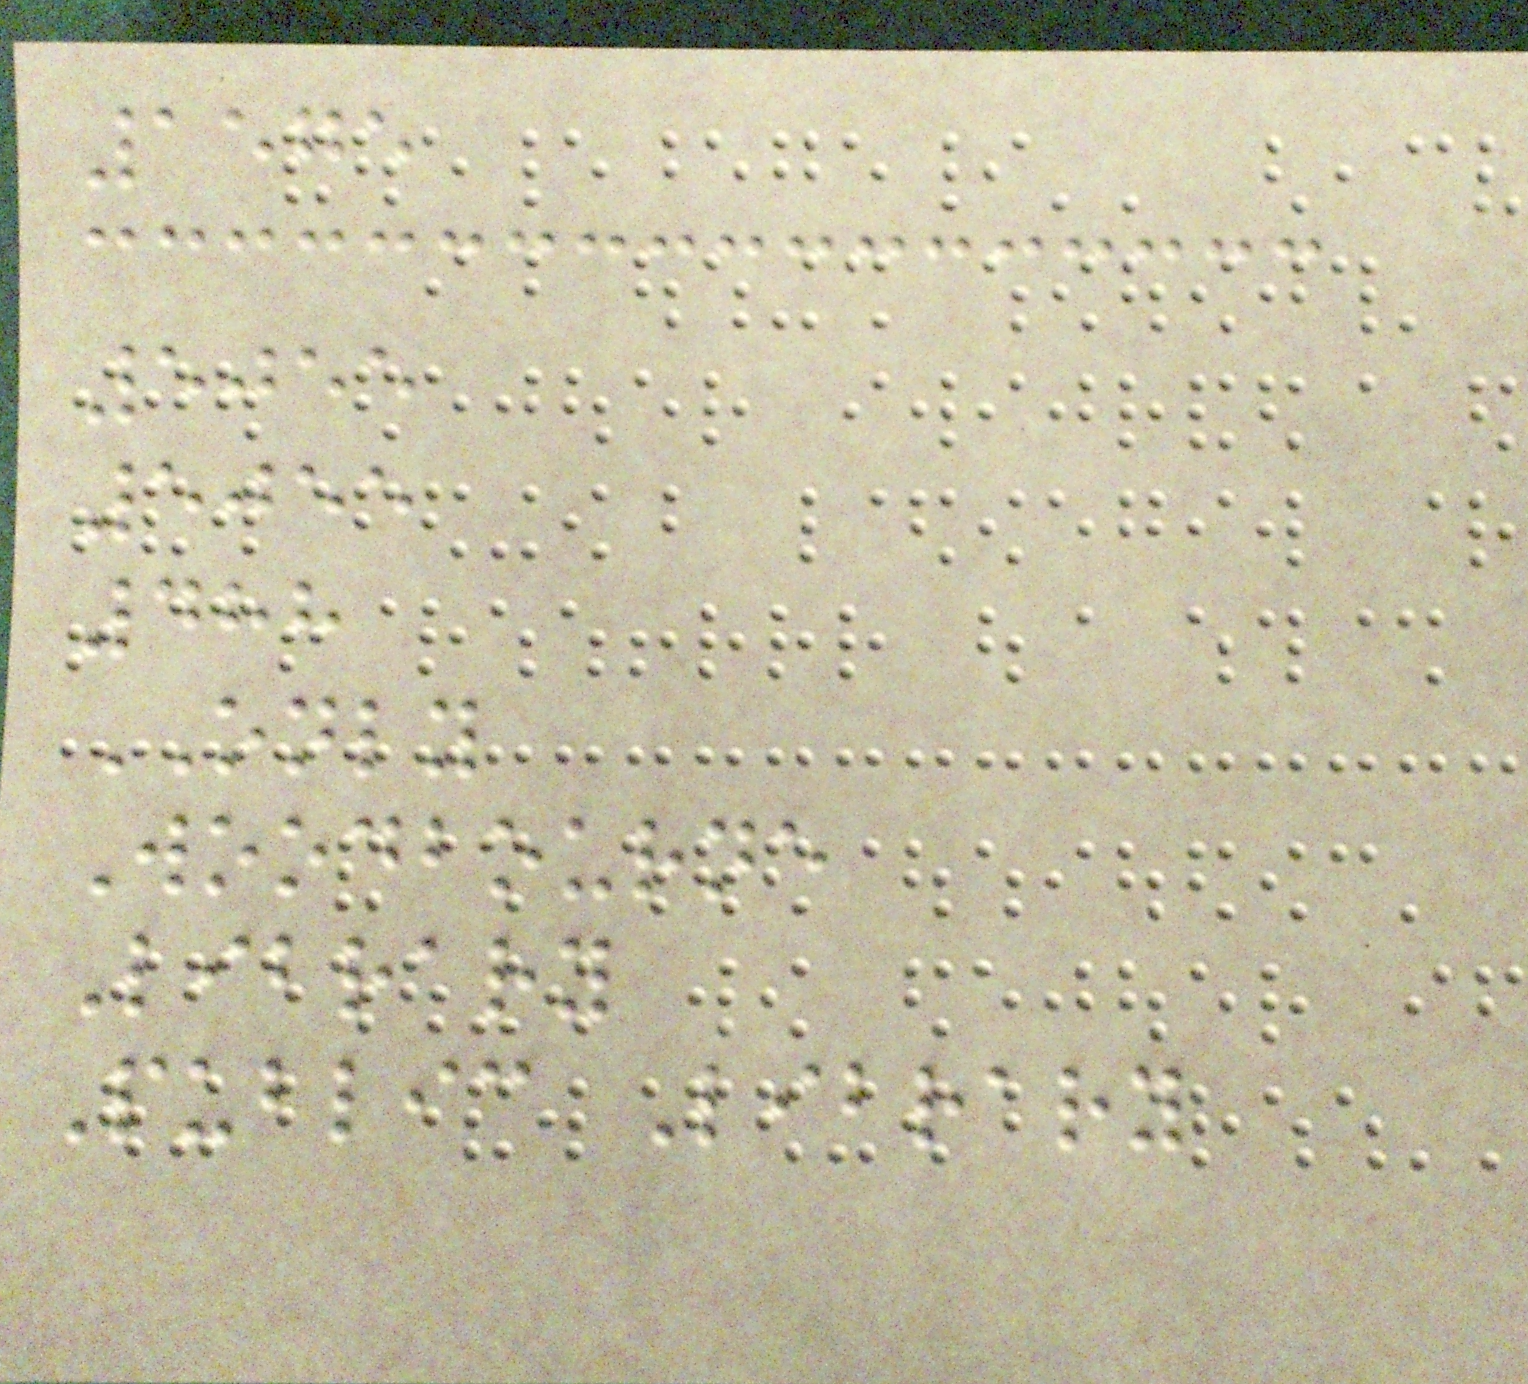1575
5055
5055
488
ONLY
Woodbourne
Library
Public Library
